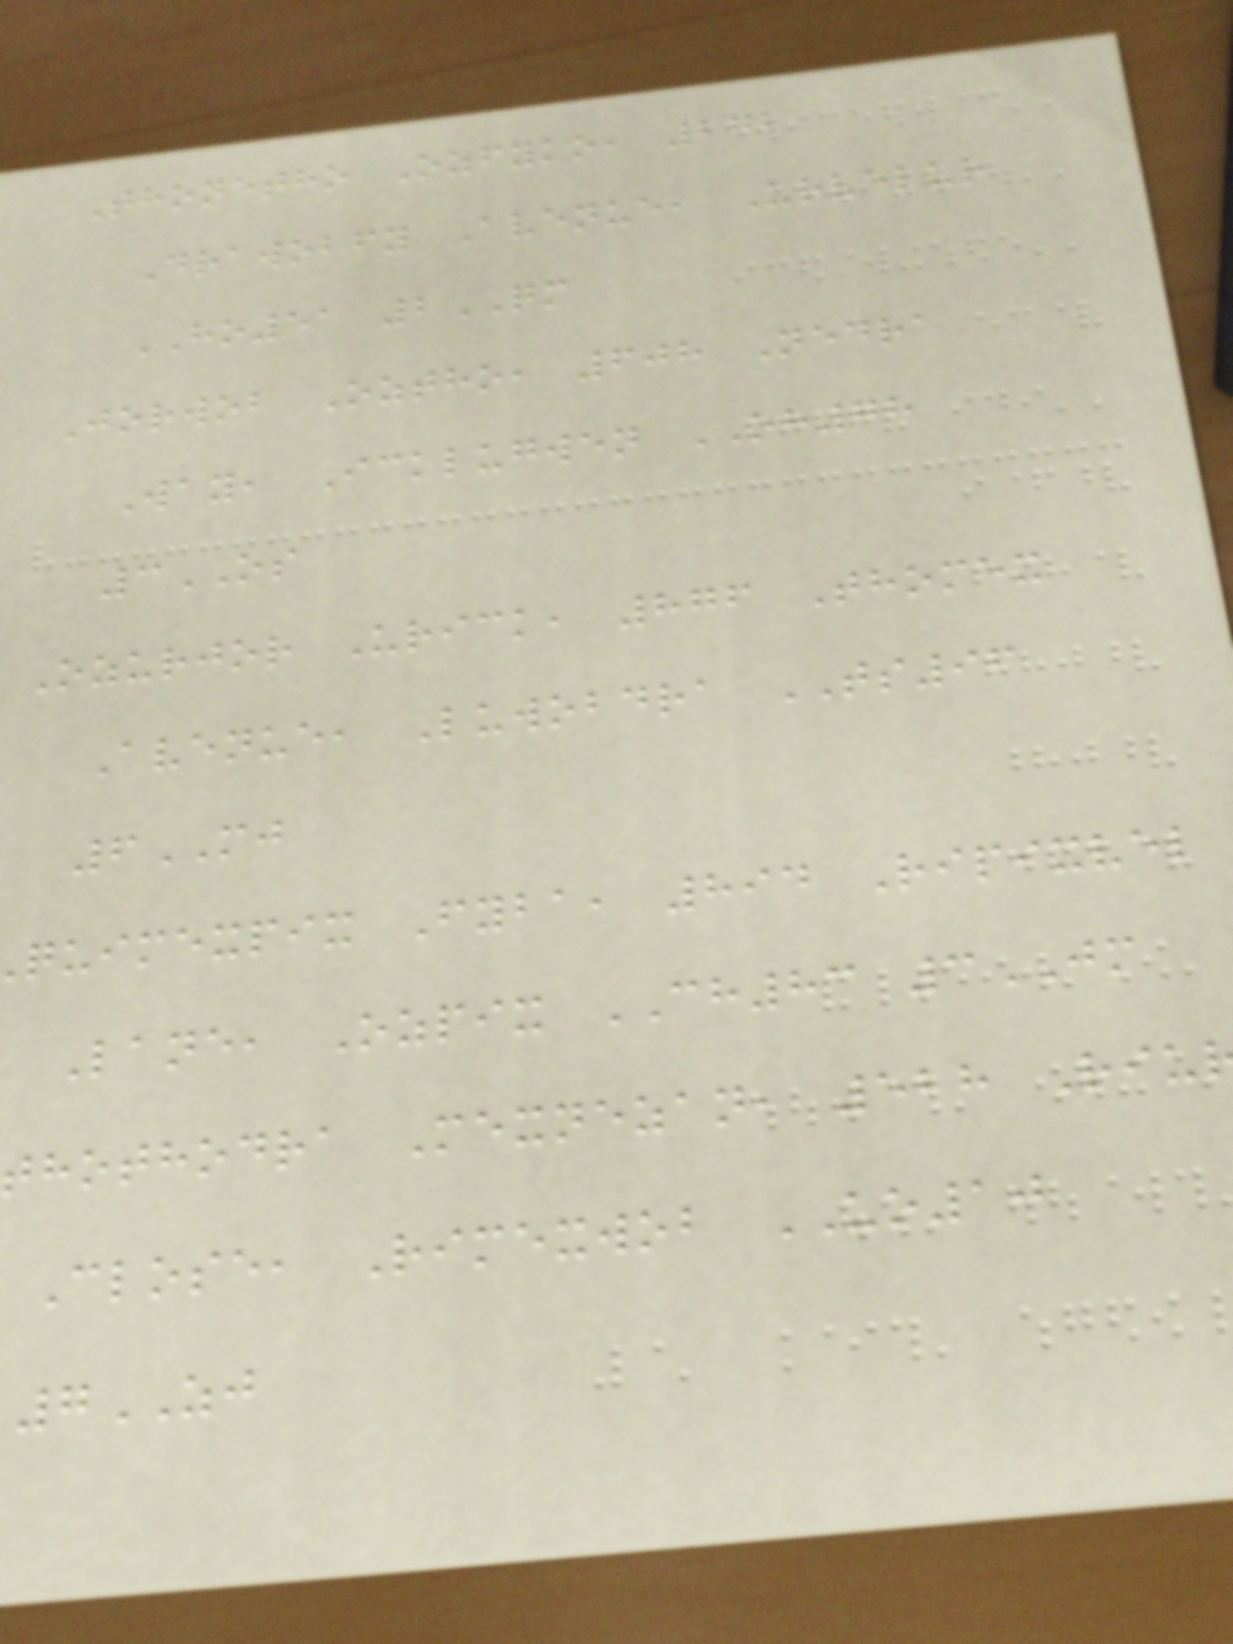Thonetho Ozfyko, 272
Drawobfy Avenue, Urvelur
HO51 2QM
Jorwob Oztho, 608 Nedra
Way, Icklugwen OH78
3OS
Ozurjor Urick, 876 Thomex
Avenue, Luwobdra TS96
6MJ
quimexpix Fyba, 894 Ripixvel
Lane, Ozpix CH83 3JM
thothodra Mexnezan, 528 Riu
Close, Rimexwob UO10
7ZJ
